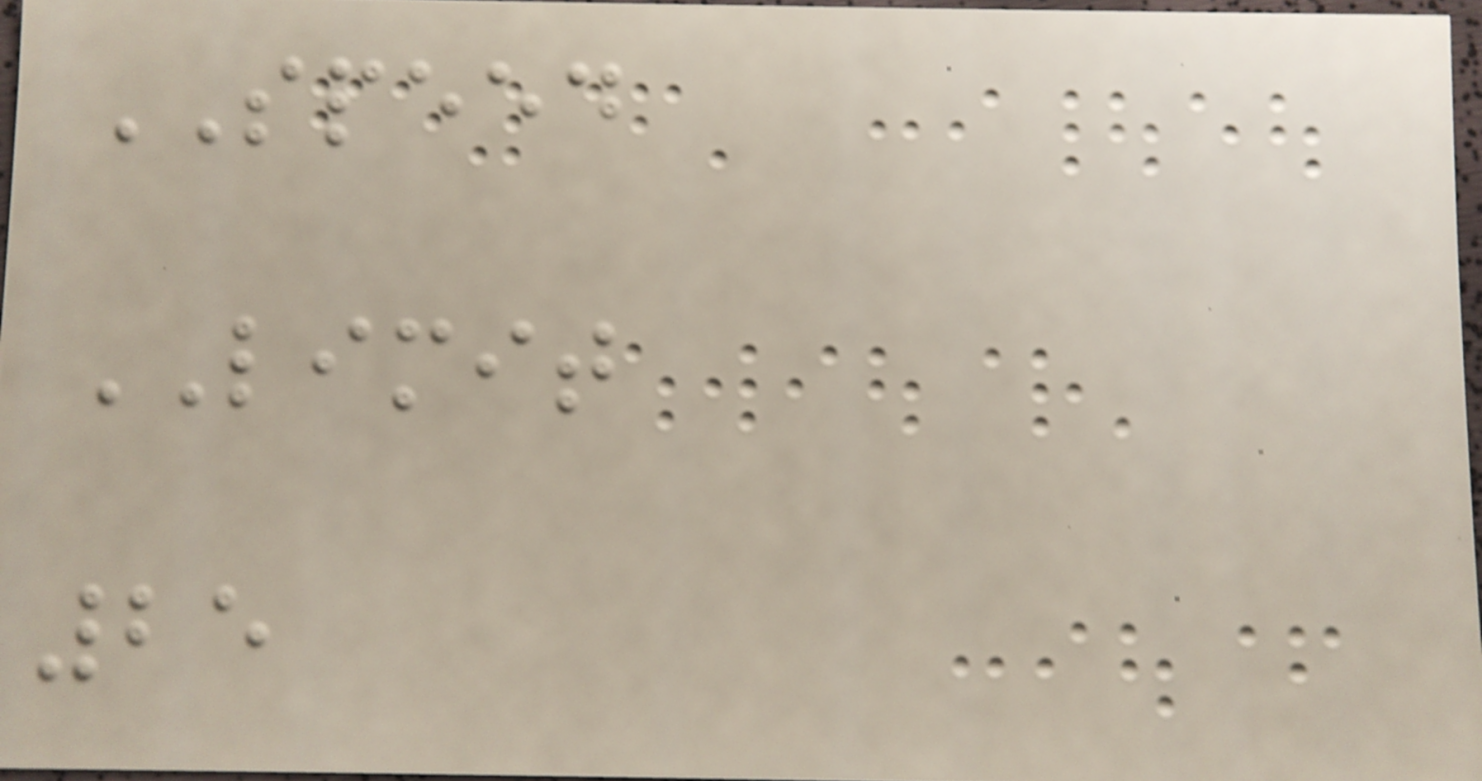SPEED
LIMIT
25
